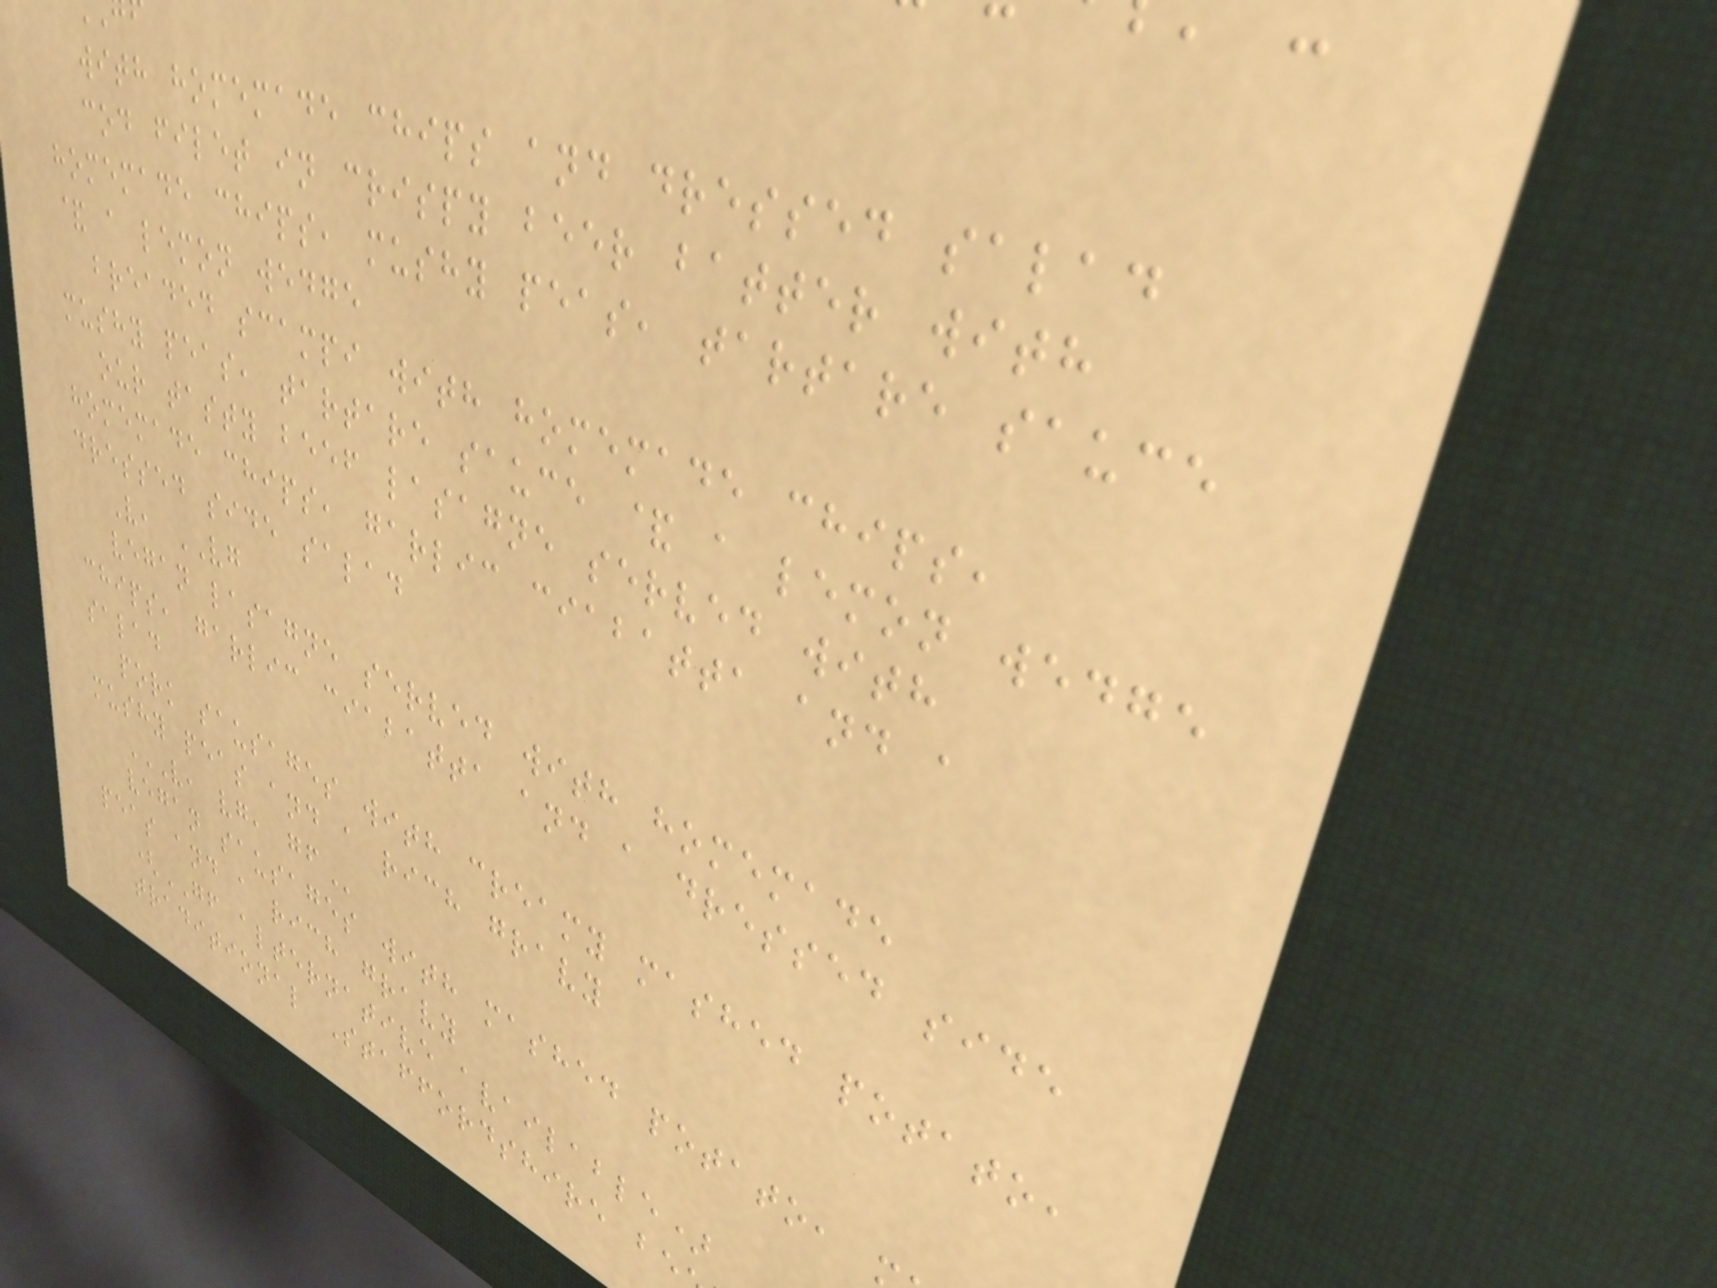with homemade chips and dressed salad
cod filet in crispy beer batter with
homemade chips, mushy peas, tartare sauce
& a lemon wedge
breaded scampi with homemade chips,
mushy peas, tartare sauce & a lemon wedge
our tasty beef lasagne served with
homemade chips, garlic ciabatta and a
dressed side salad
V, VG
vegan lasagne served with homemade
chips, garlic ciabatta and a dressed side
salad
pork sausages with creamy mashed potato,
mushy peas and a rich gravy
V, VG, GF
vegan sausages with mashed potato,
peas and a rich gravy
(GF alternative available)
traditional Staffordshire be
